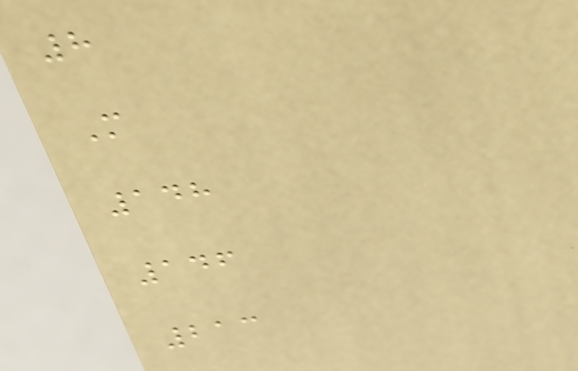8
M
148
146
213
